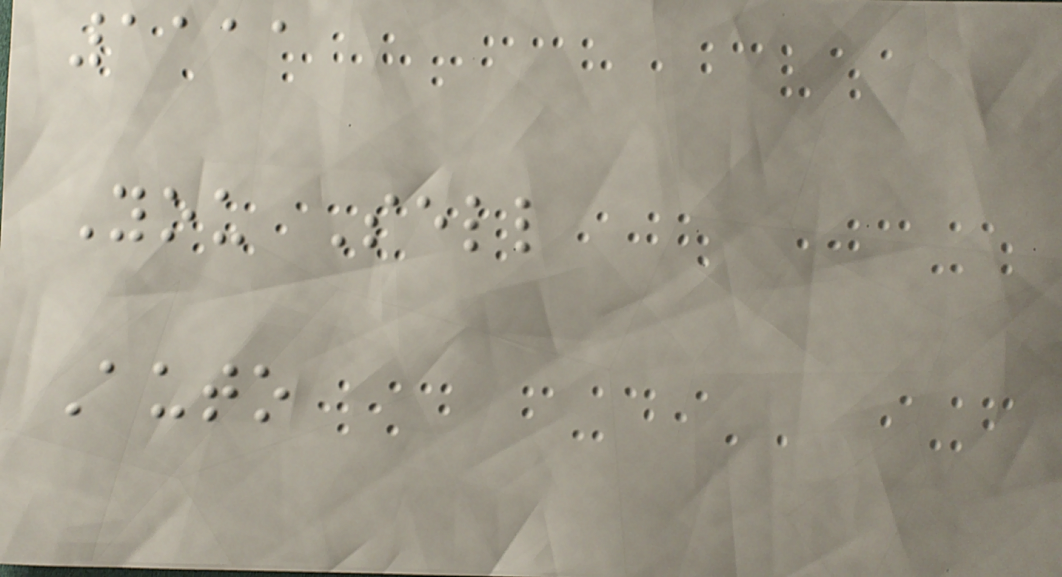1111
You Sell
Auto
